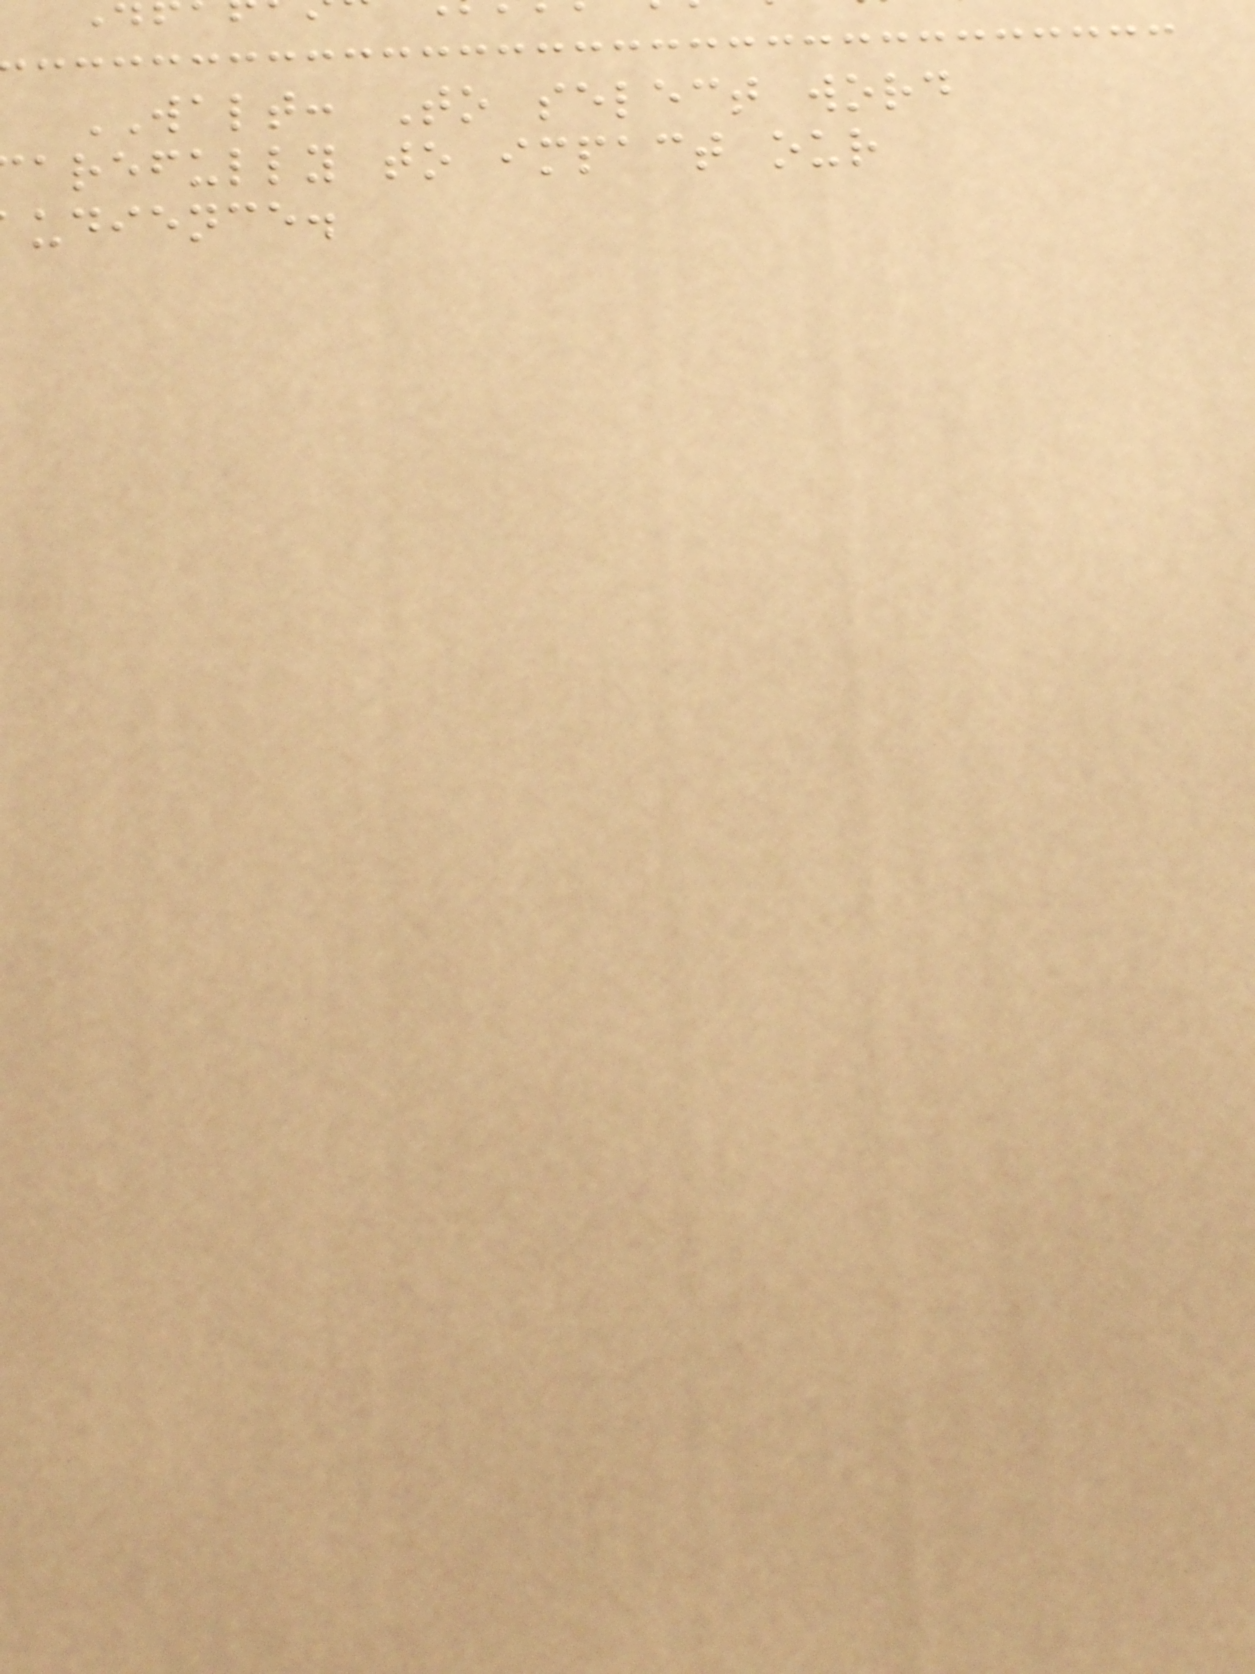WALT: To select word
arefully to impact our
udience.
